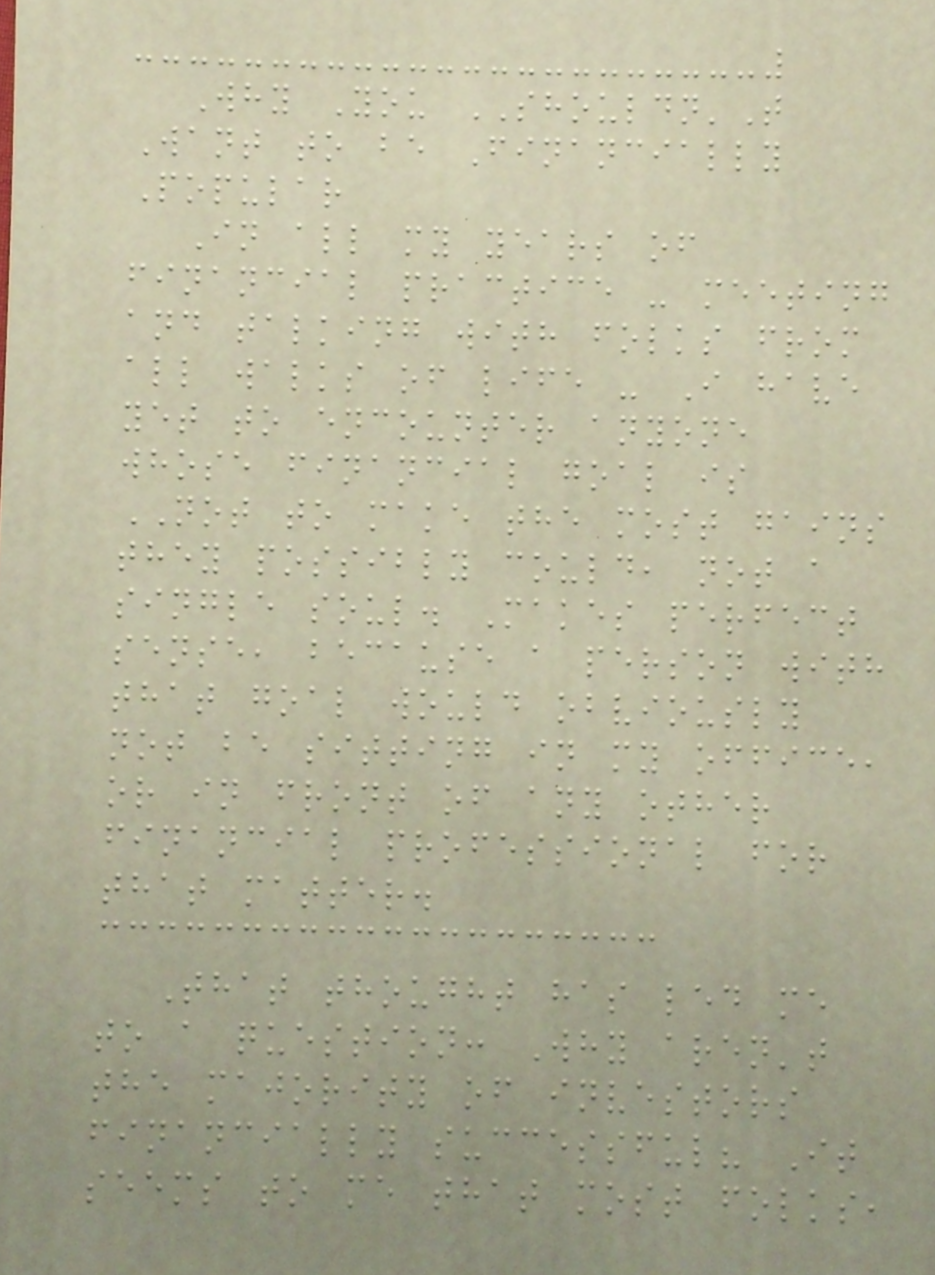Why You SHOULDN'T
Want to be Financially
Popular
In all my years of
financial practice - meeting
and talking with folks from
all walks of life - I have
yet to encounter anyone
whose financial goal is
NOT to make the most gains
they possibly could, not a
single soul. Makes perfect
sense, because a person with
that goal would obviously
not be sitting in my office,
or in front of any other
financial professional for
that matter.
That thought has led me
to a question: Why aren't
the majority of investors
financially successful? It
seems to me that most folks,
